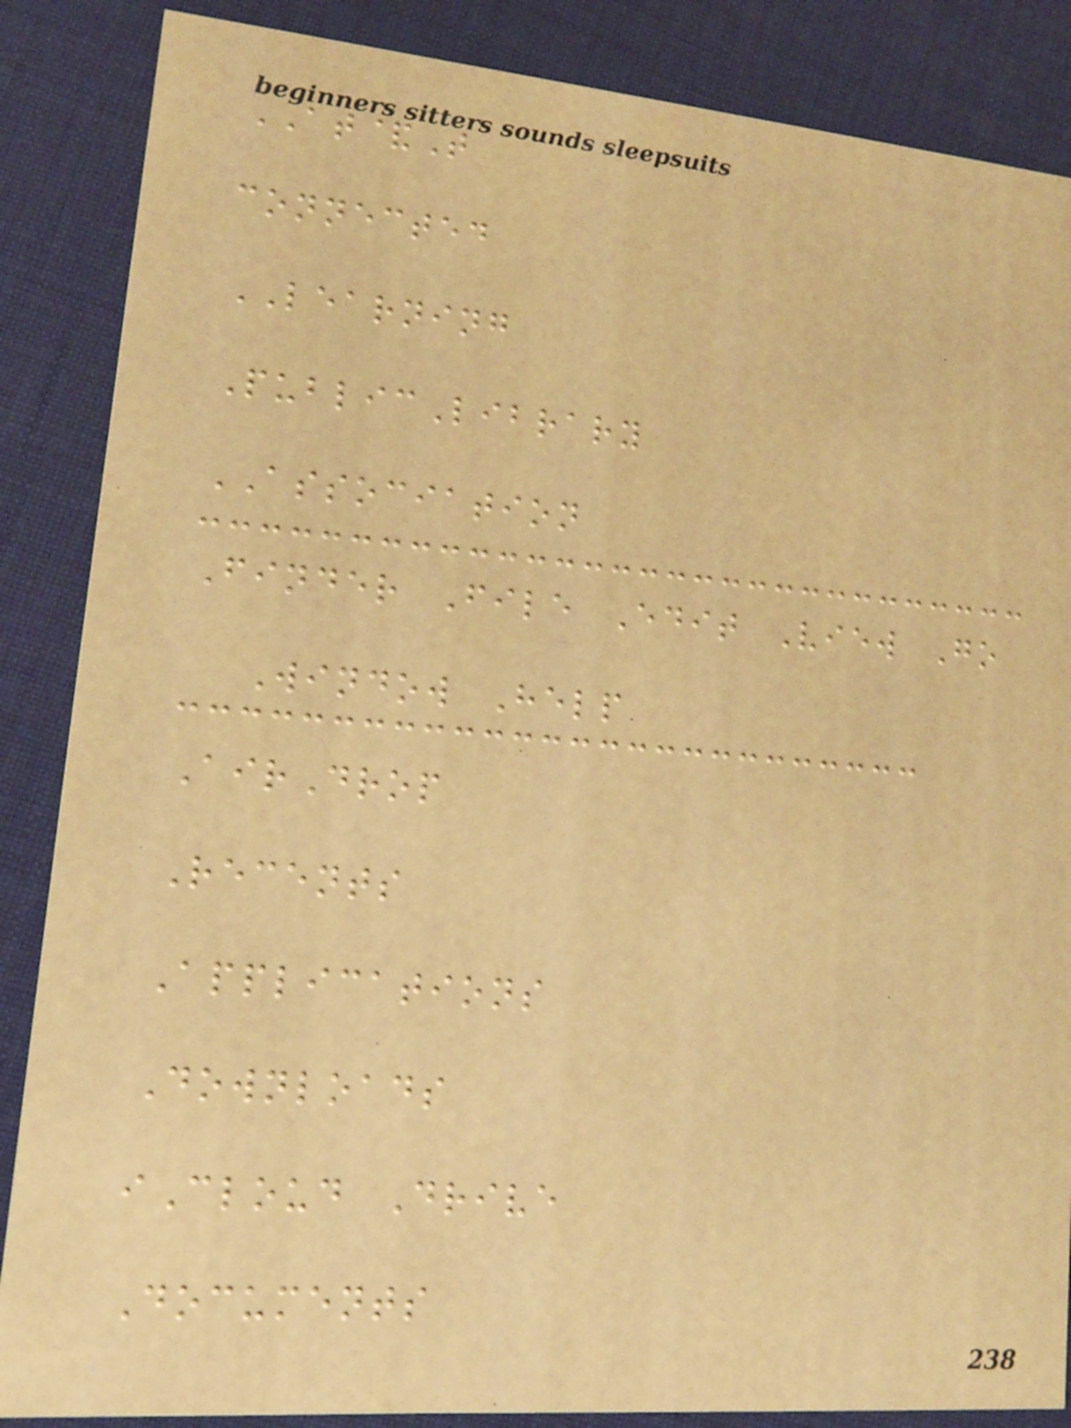AT&T
connected
LEARNING
PublicLibrary
ASSOCIATION
Finder File Edit View Go
Window Help
AirDrop
Recents
Applications
Downloads
iCloud Drive
Documents
